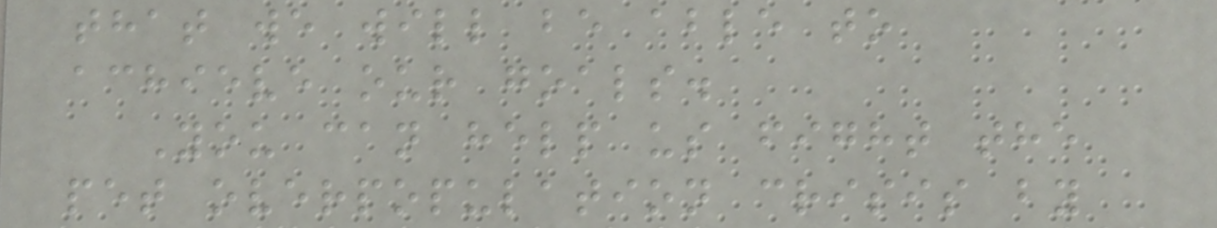that we will be able to
achieve our goals.
You can help us fight the
pet overpopulation crisis by
